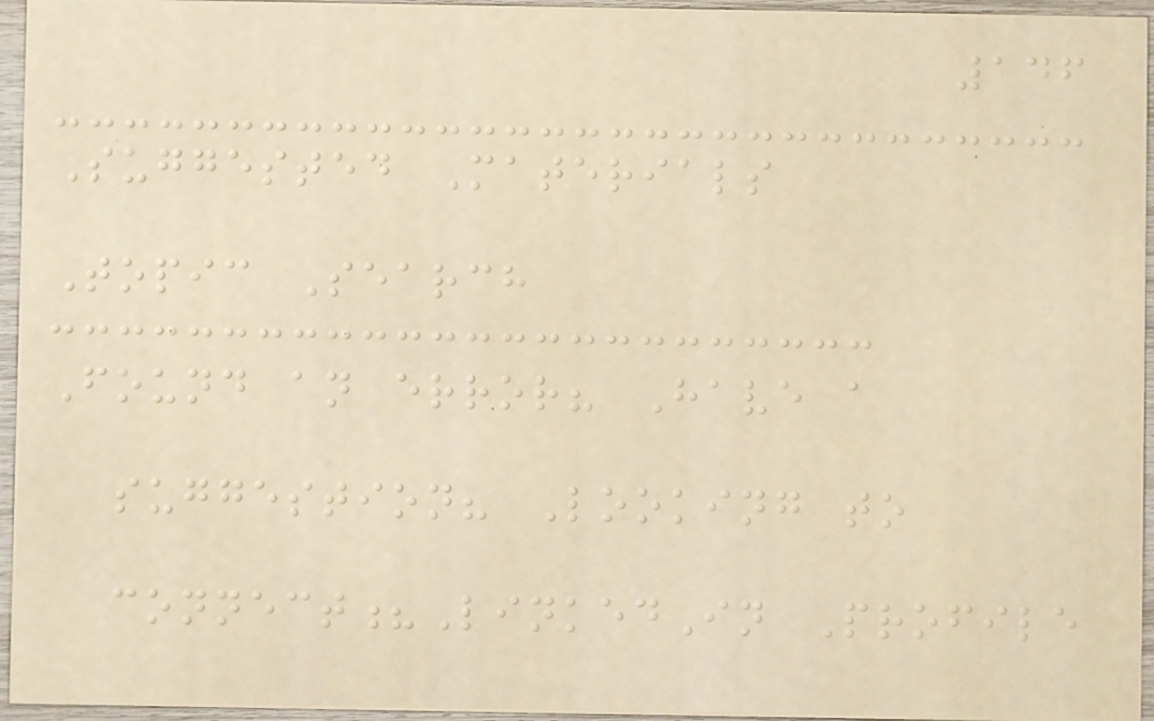146
Suggested Materials
Topic Search
Found an error? Have a
suggestion? Looking to
connect?LinkedIn Profile
